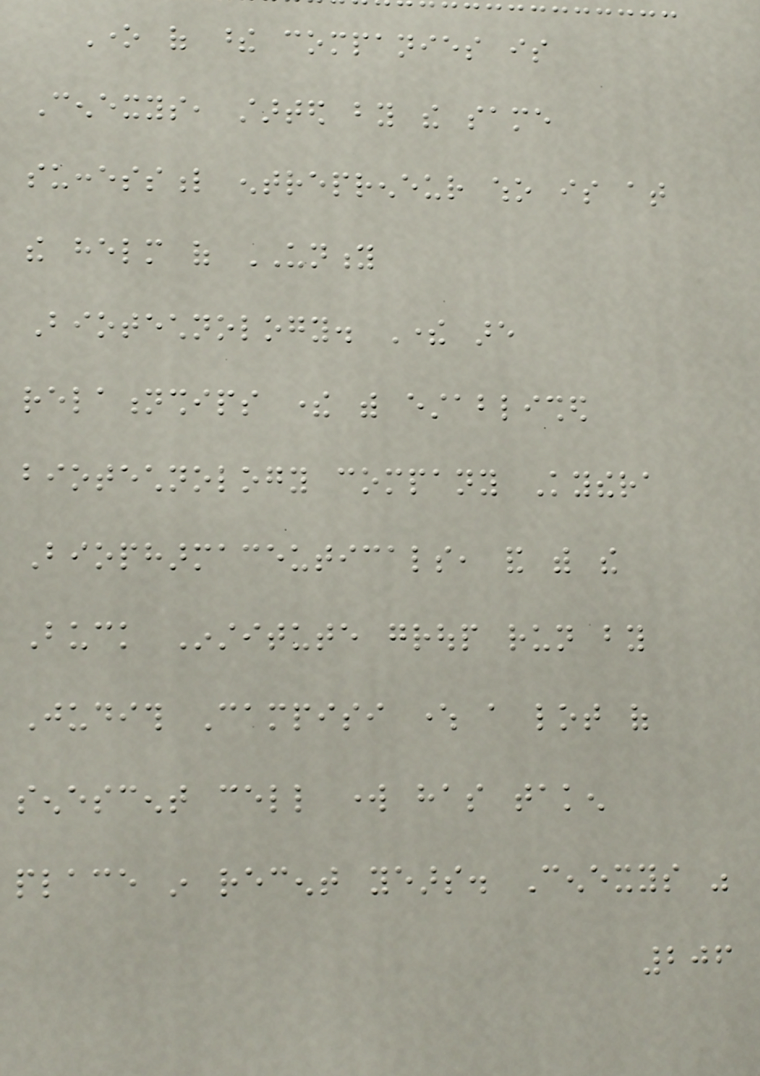One of these companies is
Cenexys, started by the same
successful entrepreneur who is at
the helm of UNITY
Biotechnology. There are
relationships there with established
biotechnology company Kythera
Biopharmaceuticals, and with the
Buck Institute group run by
Judith Campisi where a lot of
senescent cell work has taken
place in recent years. Cenexys was
206
